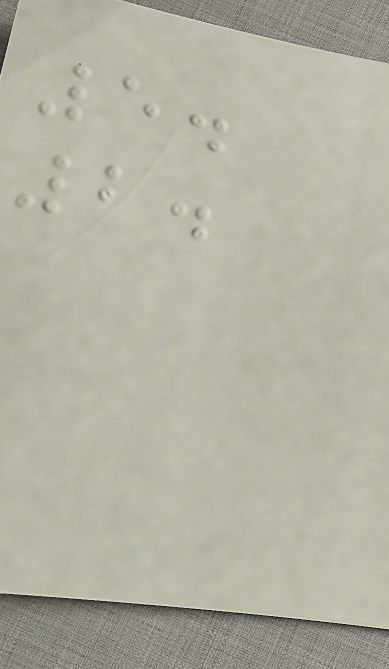5.
2.
